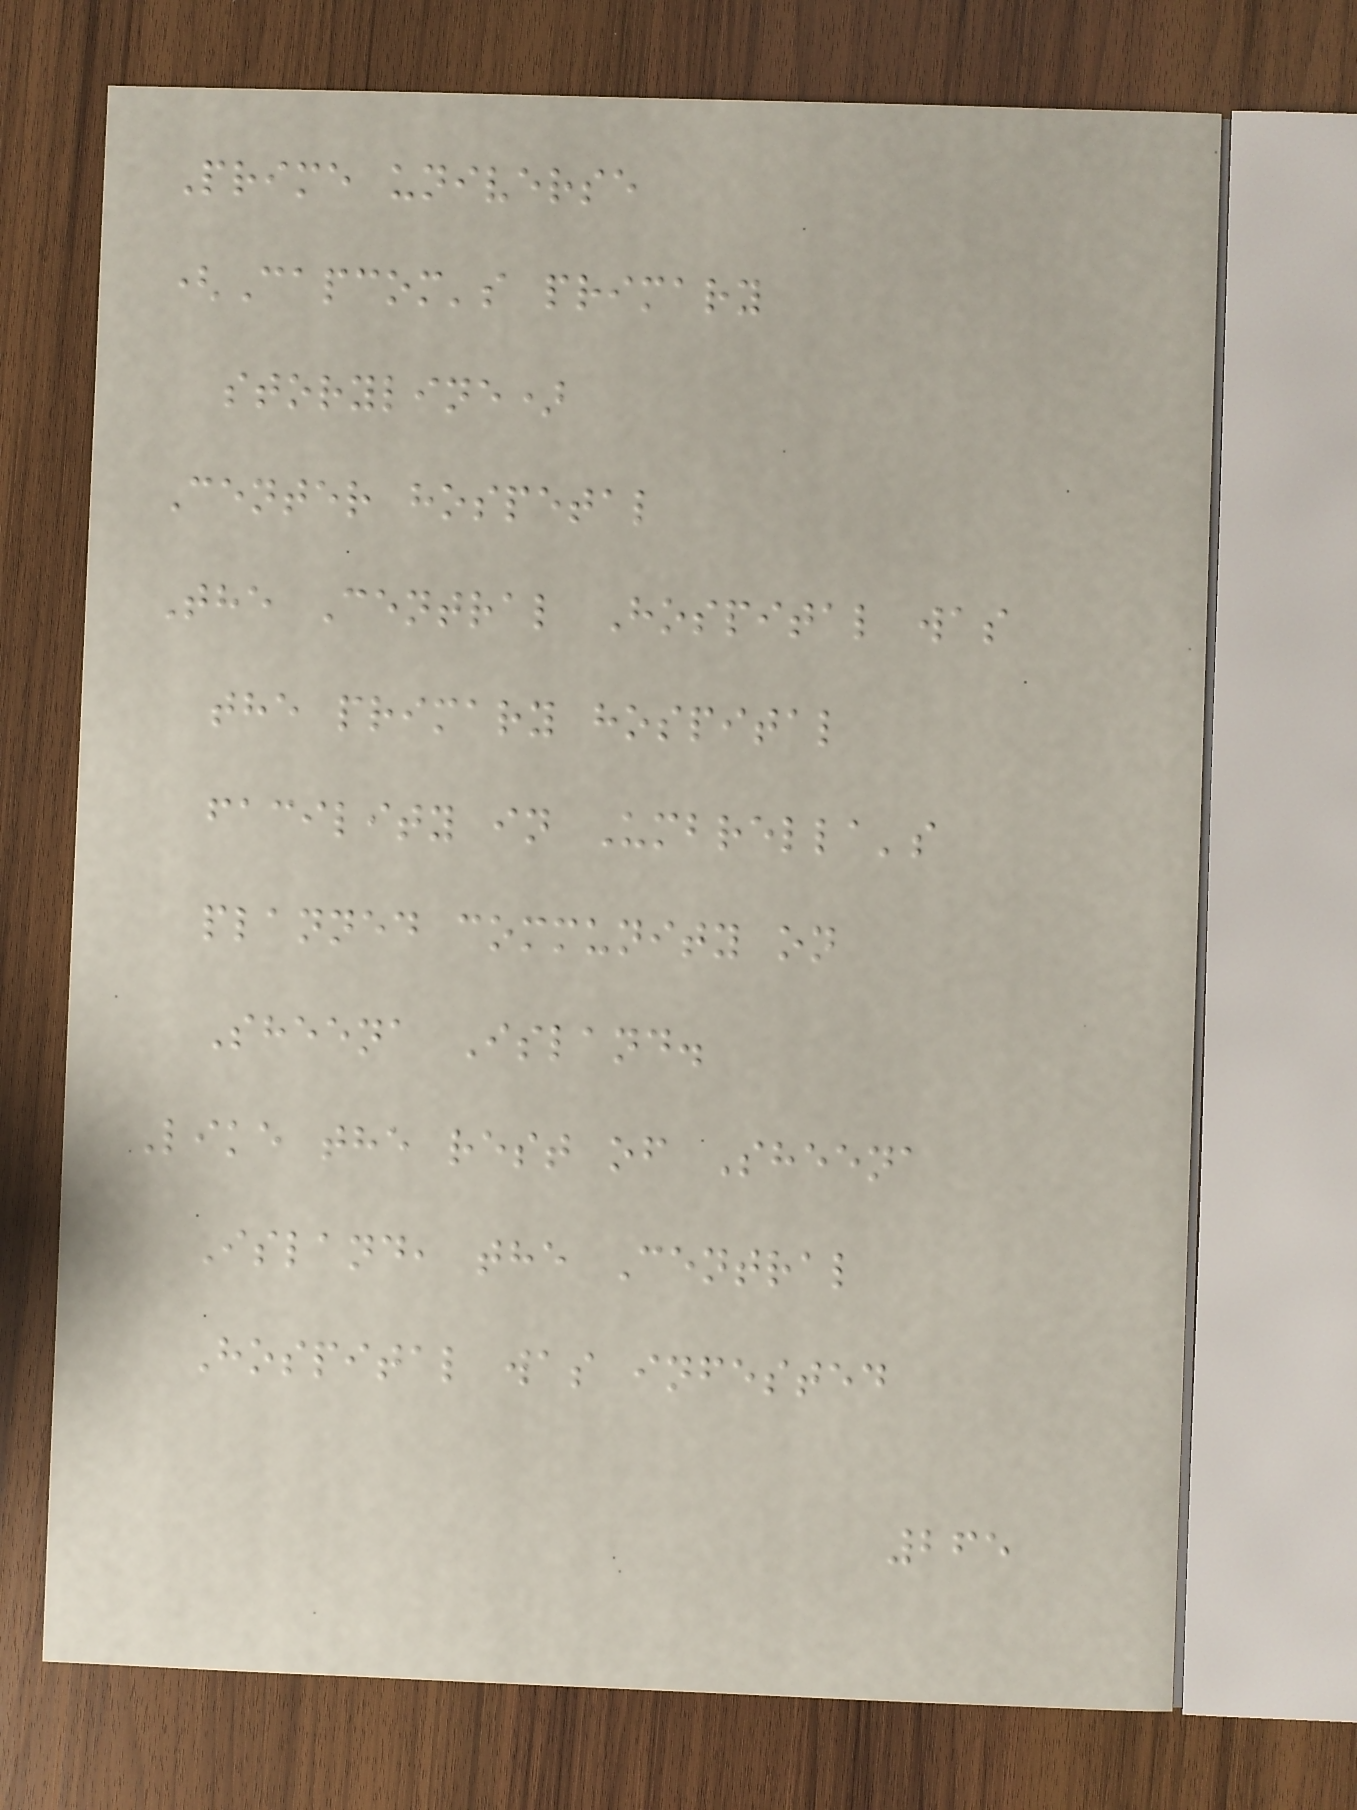Prime universe
(Capcom's primary
storyline)
Center hospetal
The Central Hospital was
the primary hospital
facility in Umbrella's
planned community on
Sheena Island.
Like the rest of Sheena
Island, the Central
Hospital was infested
265
